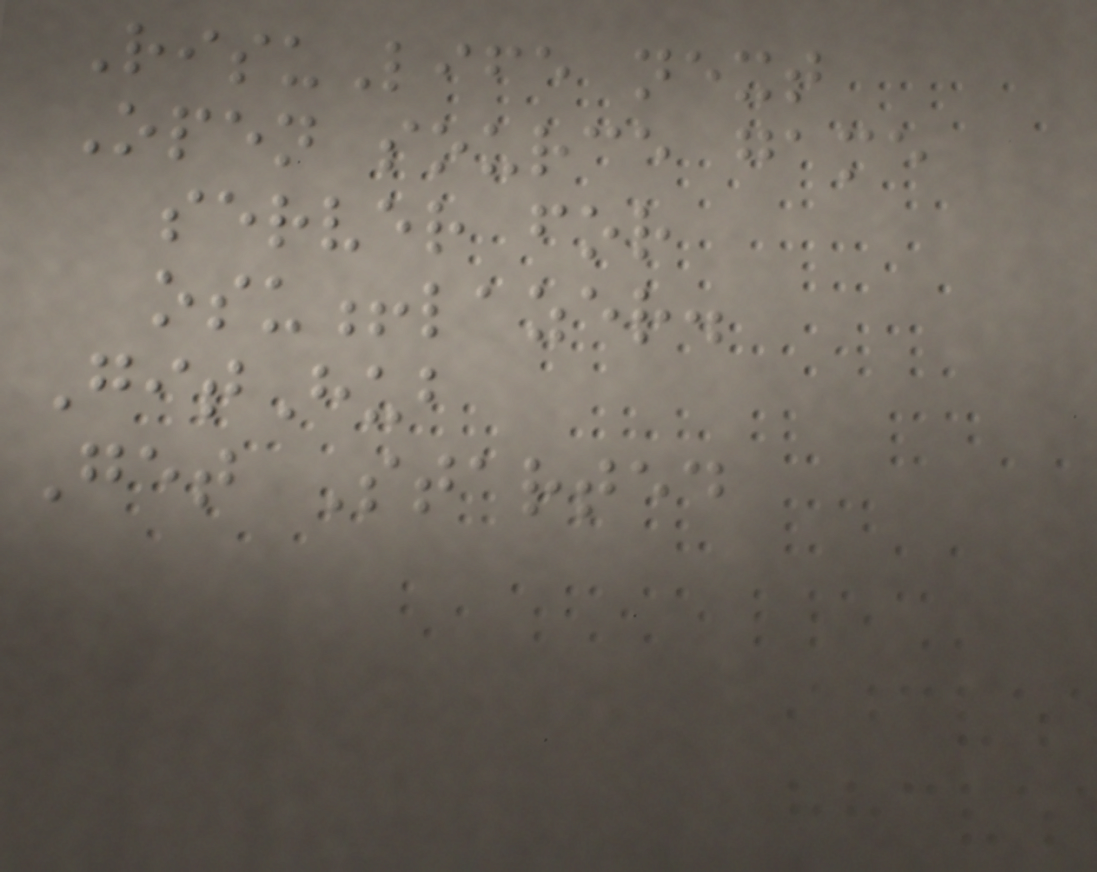RisuLife next
Open source game
server for
osu!lazer.
GitHub
Get Started
